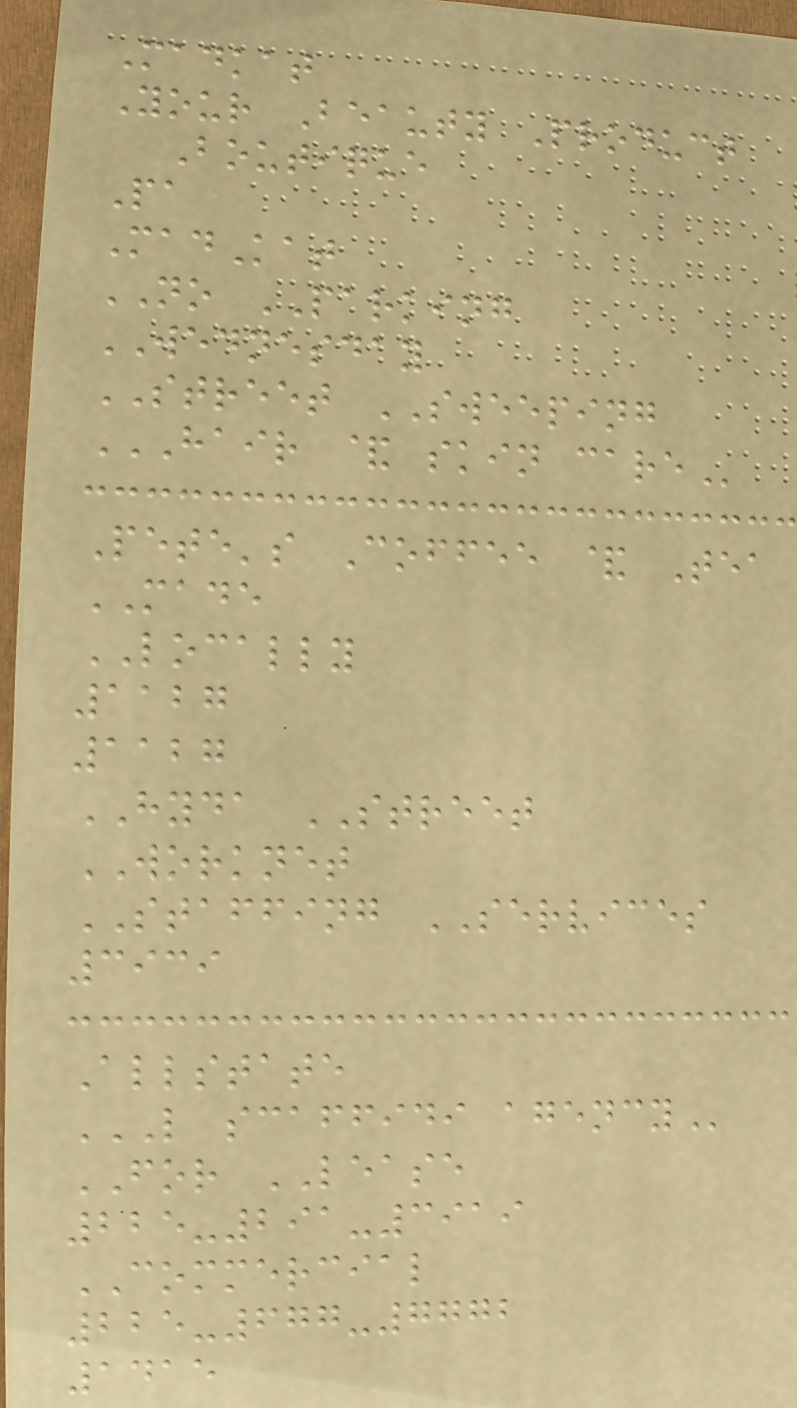Madkat
Your Beauty Product
Boutique
Pa
MadKat
NO PARKING
WEDNESDAY
STREET SWEEPING
HAIR & SKIN CARE
Pete's Coffee & Tea
MADE
LOCALLY
1127
1127
HYDA STREET
WORKNET
STAFFING SERVICES
3939
Allstate
L SCAFFIDI AGENCY
FOR LEASE
225-291-3919
COMMERCIAL
225-677-7772
1415
